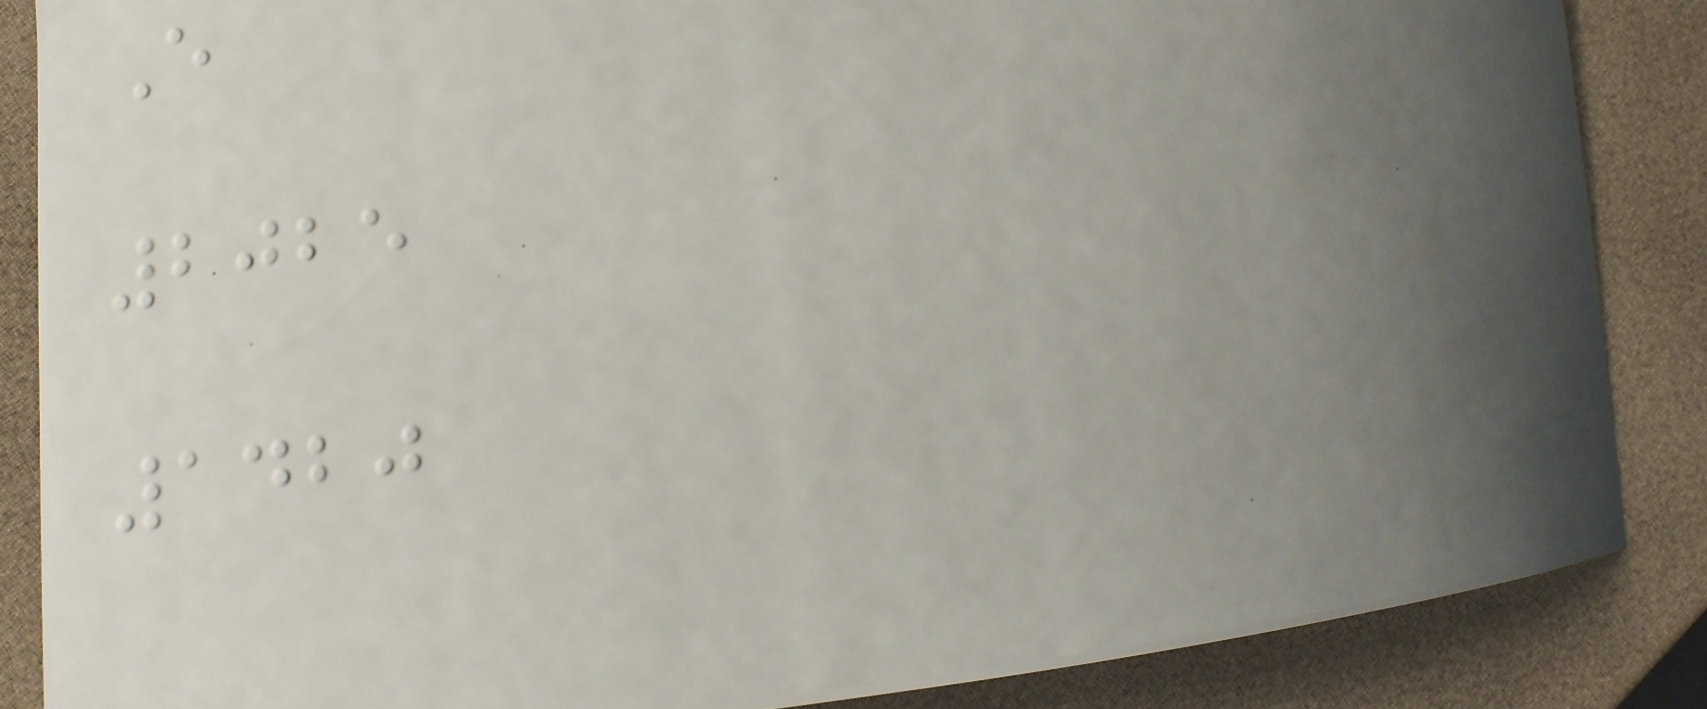E
2025
1420
